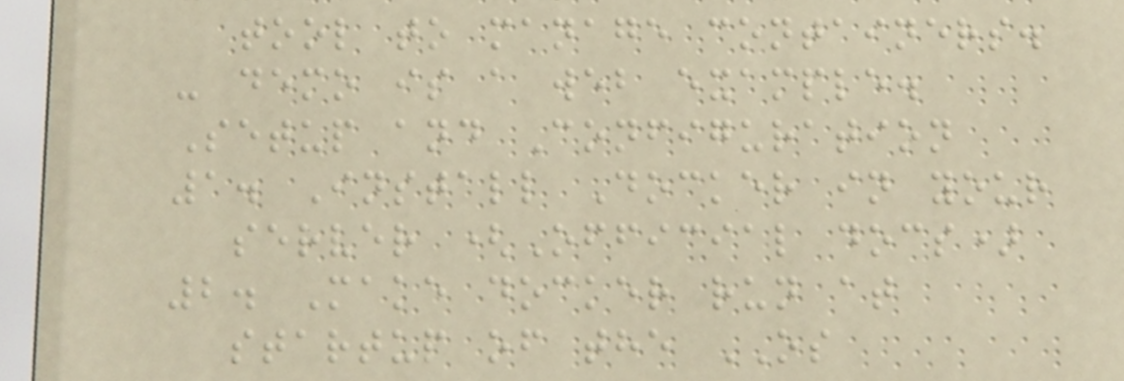tool to manage containers.
- demo is a web example.
Setup and Configuration
1. Install Docker in your
server (Official docs)
2. Make docker run at
startup of the OS
